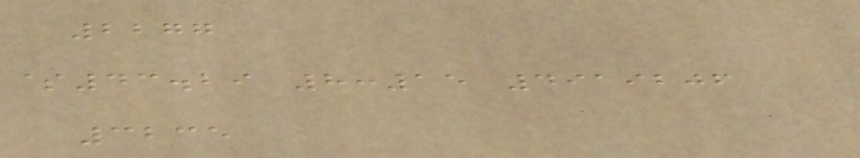2277
$43.29 8:15 4919206
3235
